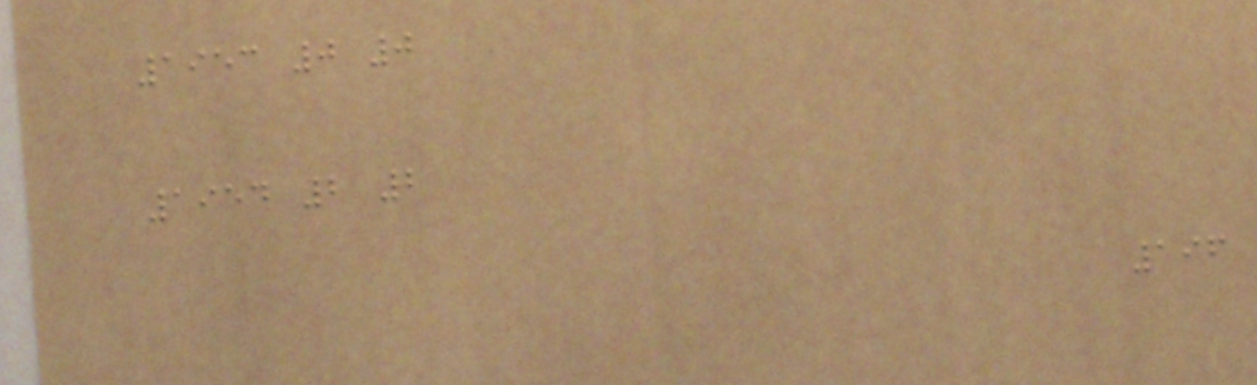1953 0 0
1954 2 2
196
